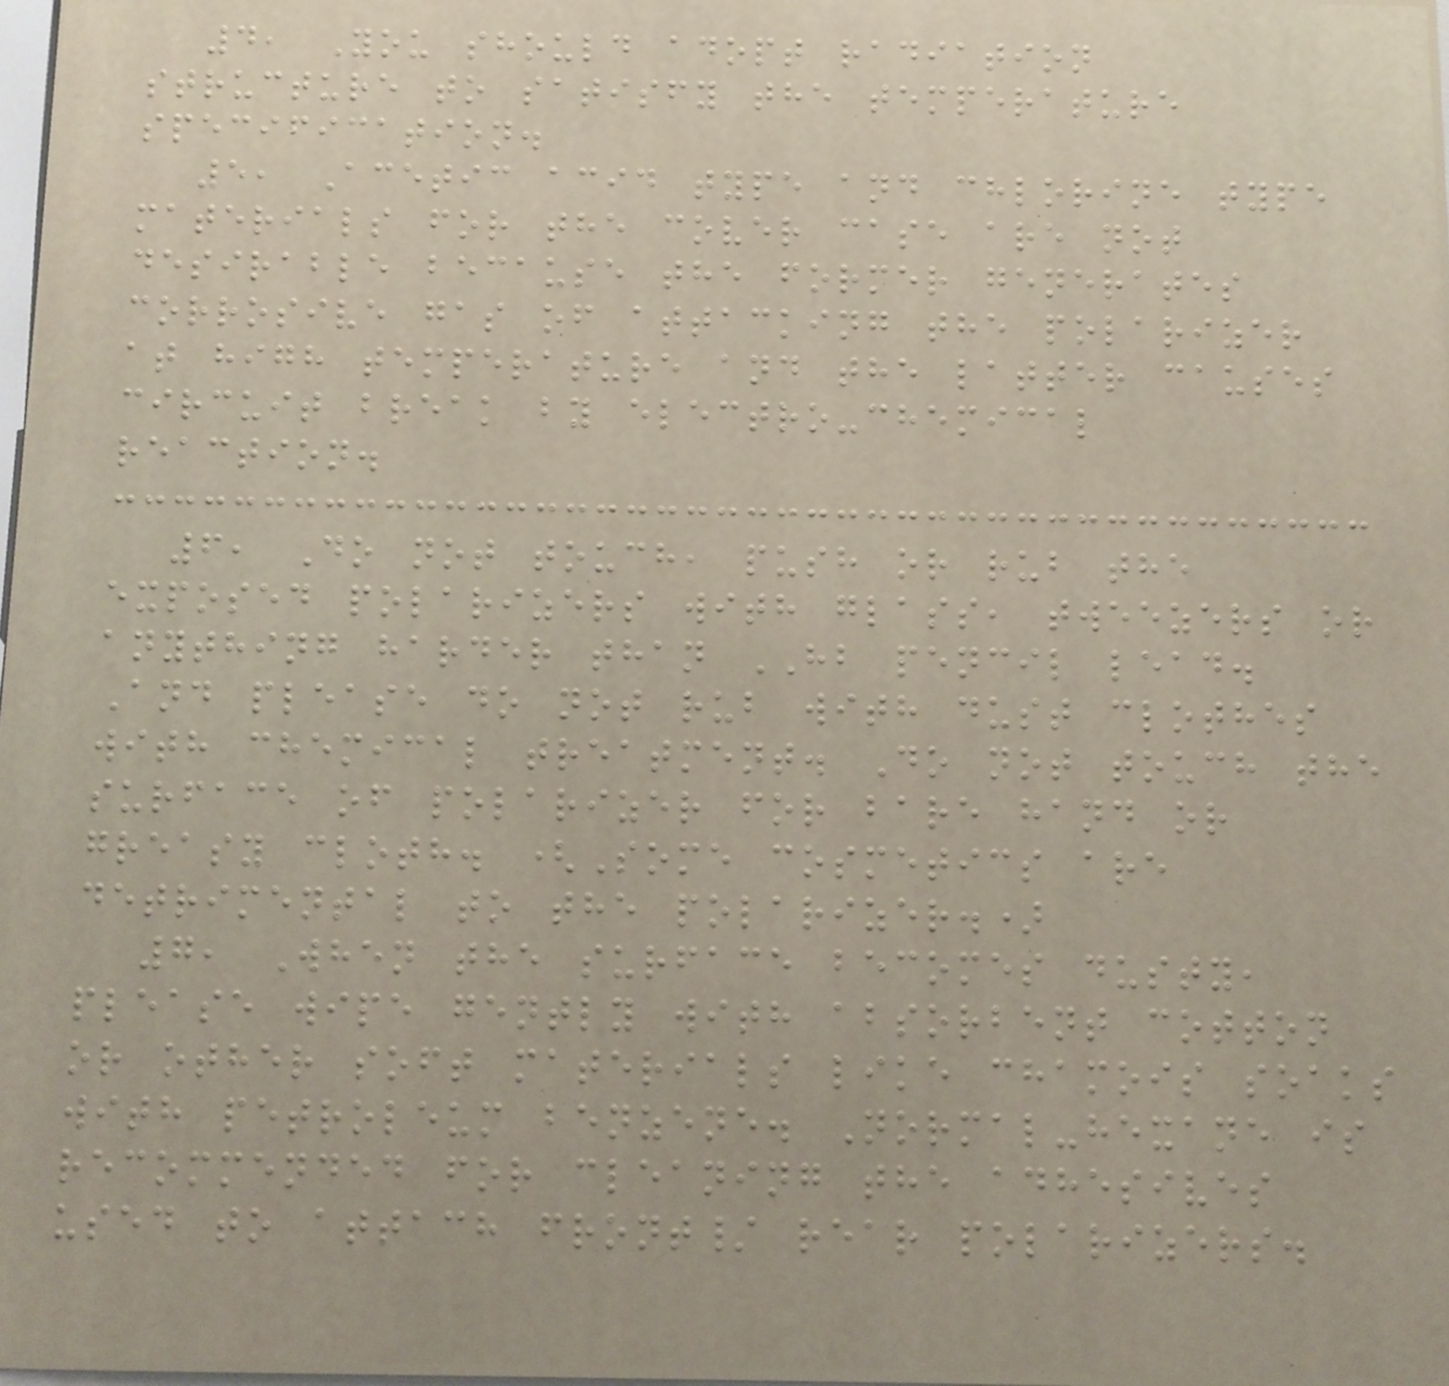4, You should adopt radiation
structure to satisfy the temperature
specification.
5, Acetic acid type and chlorine type
materials for the cover case are not
desirable because the former generates
corrosive gas of attacking the polarizer
at high temperature and the latter causes
circuit break by electro-chemical
reaction.
6, Do not touch, push or rub the
exposed polarizers with glass, tweezers or
anything harder than HB pencil lead.
And please do not rub with dust clothes
with chemical treatment. Do not touch the
surface of polarizer for bare hand or
greasy cloth. (Some cosmetics are
detrimental to the polarizer.)
7, When the surface becomes dusty,
please wipe gently with absorbent cotton
or other soft materials like chamois soaks
with petroleum benzene. Normal-hexane is
recommended for cleaning the adhesives
used to attach front/ rear polarizers.
